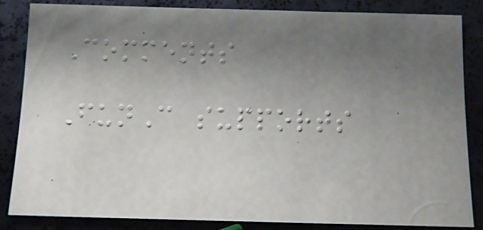Comments
FunC supports
